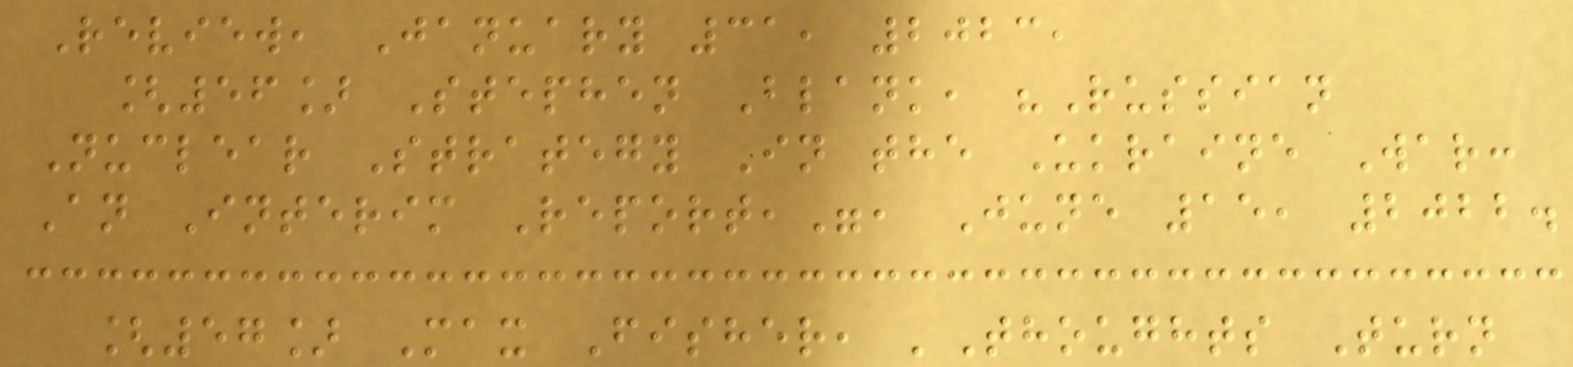Review, January 31, 2023,
[56] Stephen Blank, "Russian
Nuclear Strategy In the Ukraine War:
An Interim Report,", June 15, 2022.
[57] Max Fisher, 'Thoughts Turn
